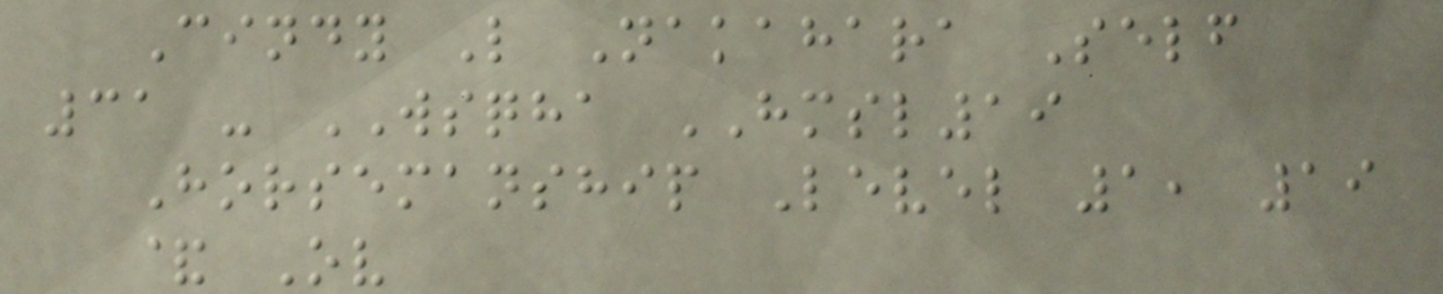Cindy L Nakahara Self
31 - WSQHA HMSL19
Horsemanship Level 1, 19
& Ov
